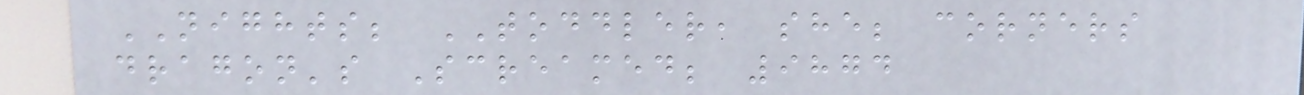NIGHTS; TODDLER, she; corners
dragon's Screamed; 9874
